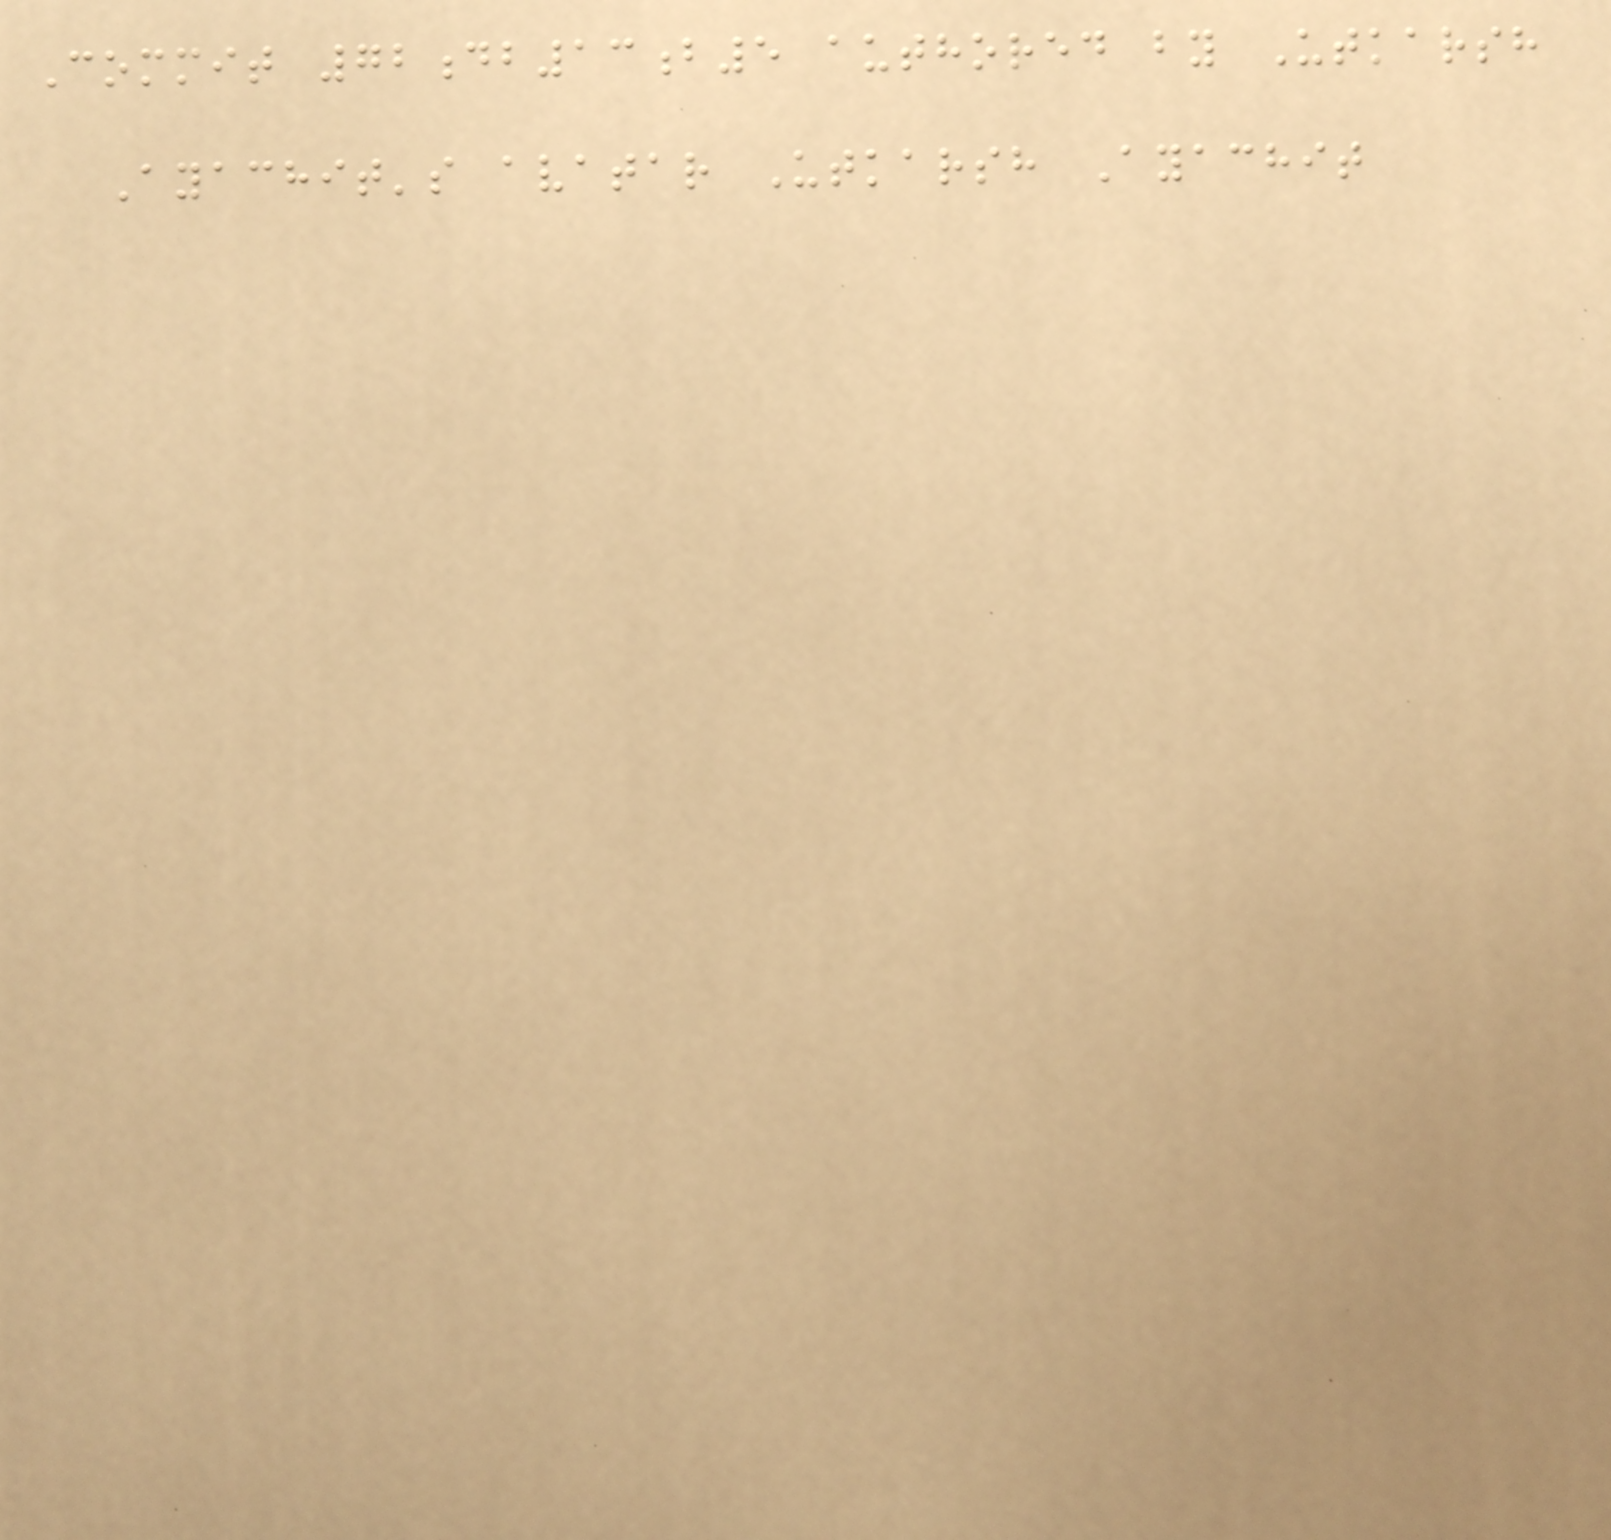Commit 72db13b5 authored by Utkarsh
Ayachit's avatar Utkarsh Ayachit
